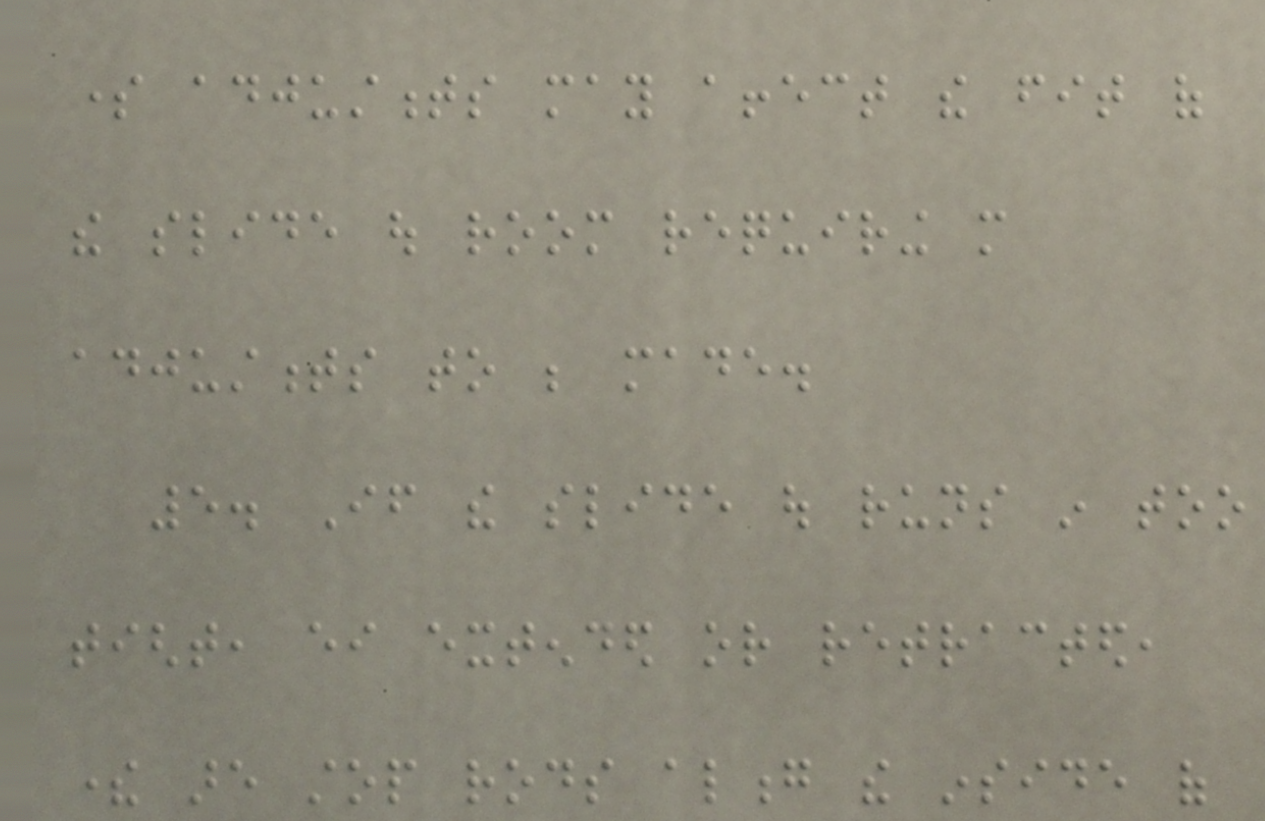some adjustments may affect the fit of
the slide out room requiring more
adjustments to be made.
5. If the slide out runs in too
tight, either extended or retracted,
there are stop rods along the inside of
